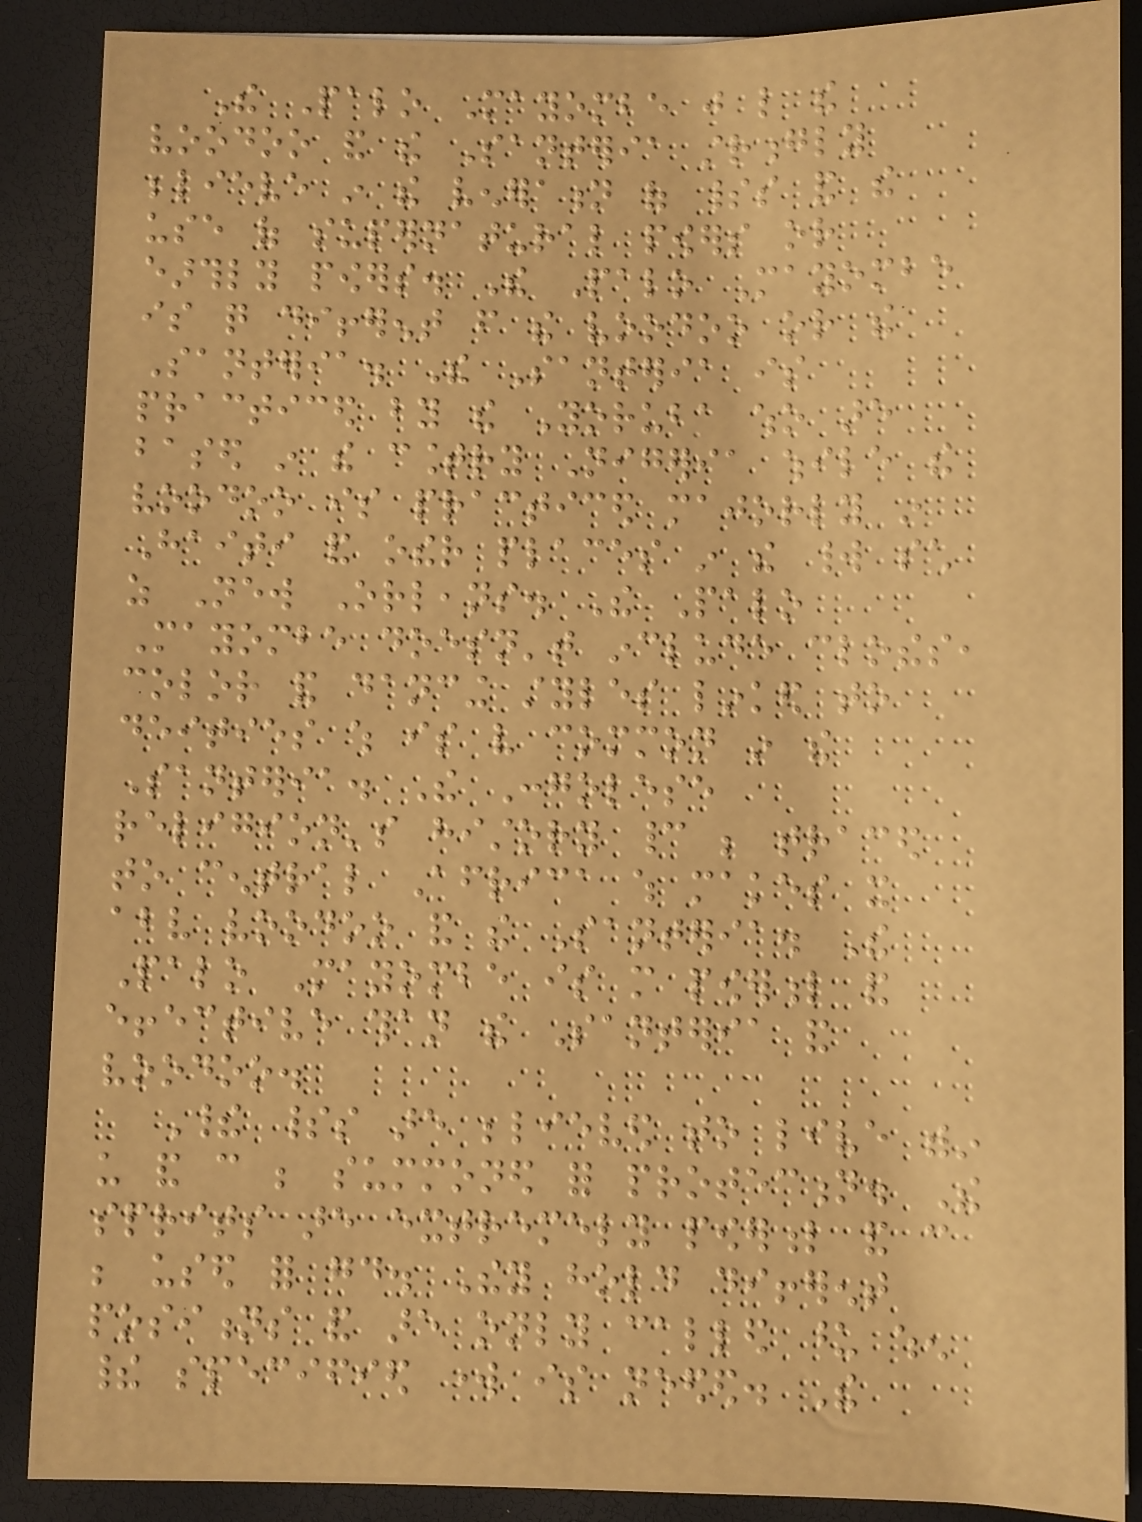The Palo Mayombe just like the
voodoo and the Santeria strongly
believe in the veneration of spirits and the
use of supernatural powers or
earthly powers. The Palo Mayombe
is quite different from the voodoo or the
Santeria. The Santeria is
practiced by the Yoruba who are
based in the country Nigeria while the
voodoo is practiced majorly in
Haiti and other places in the world such
as New Orleans. The Palo
Mayombe doesn't include clothes,
color and dancing styles linked to
deities which is very common in the
Santeria. The Congolese
religion's history cannot be traced
to central Africa which makes it
above voodoo and the Santeria. The
Palo Mayombe is more powerful and
effective than the Santeria and
voodoo.
Their spirits are believed to live within
us and can be summoned for protection. The
sprits are extremely powerful and can
be used for good. They hold different
positions and are only called upon when
their specified work is needed. The
